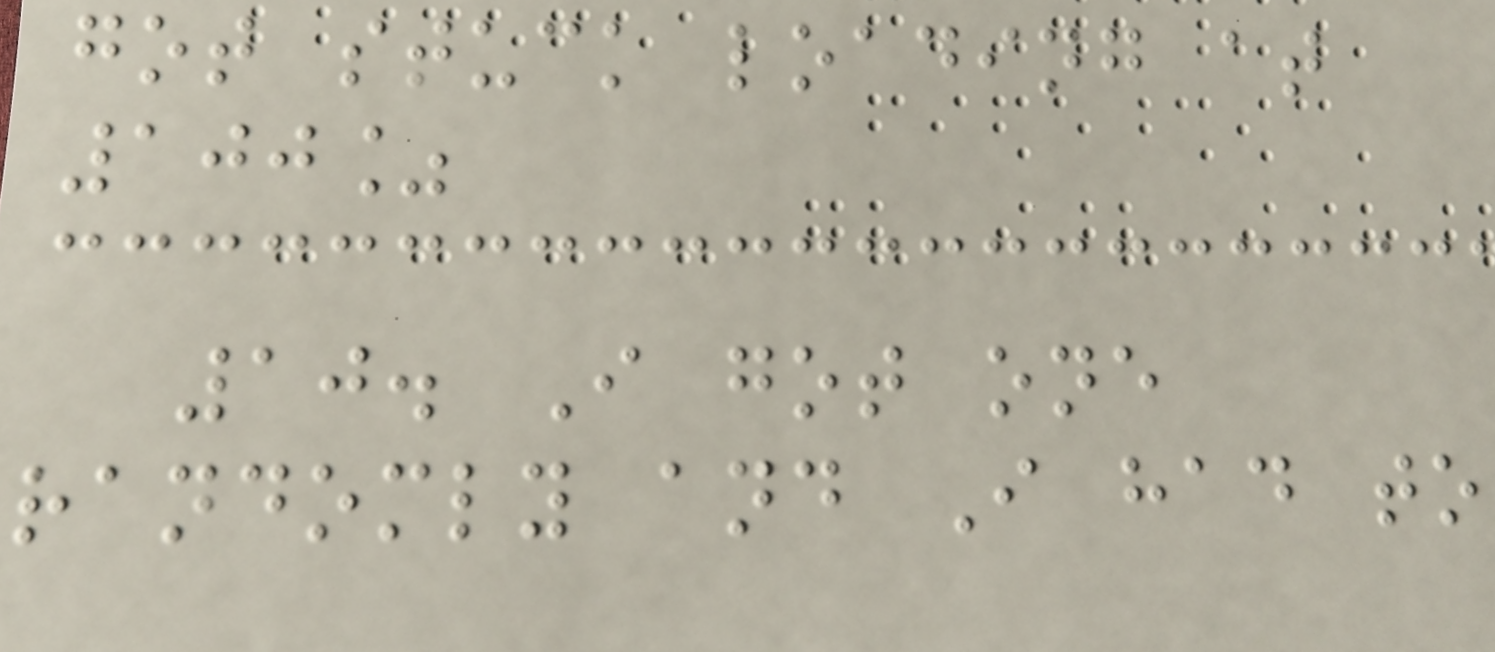got stuck loading at
100%
10. I got one
randomly and I had to
